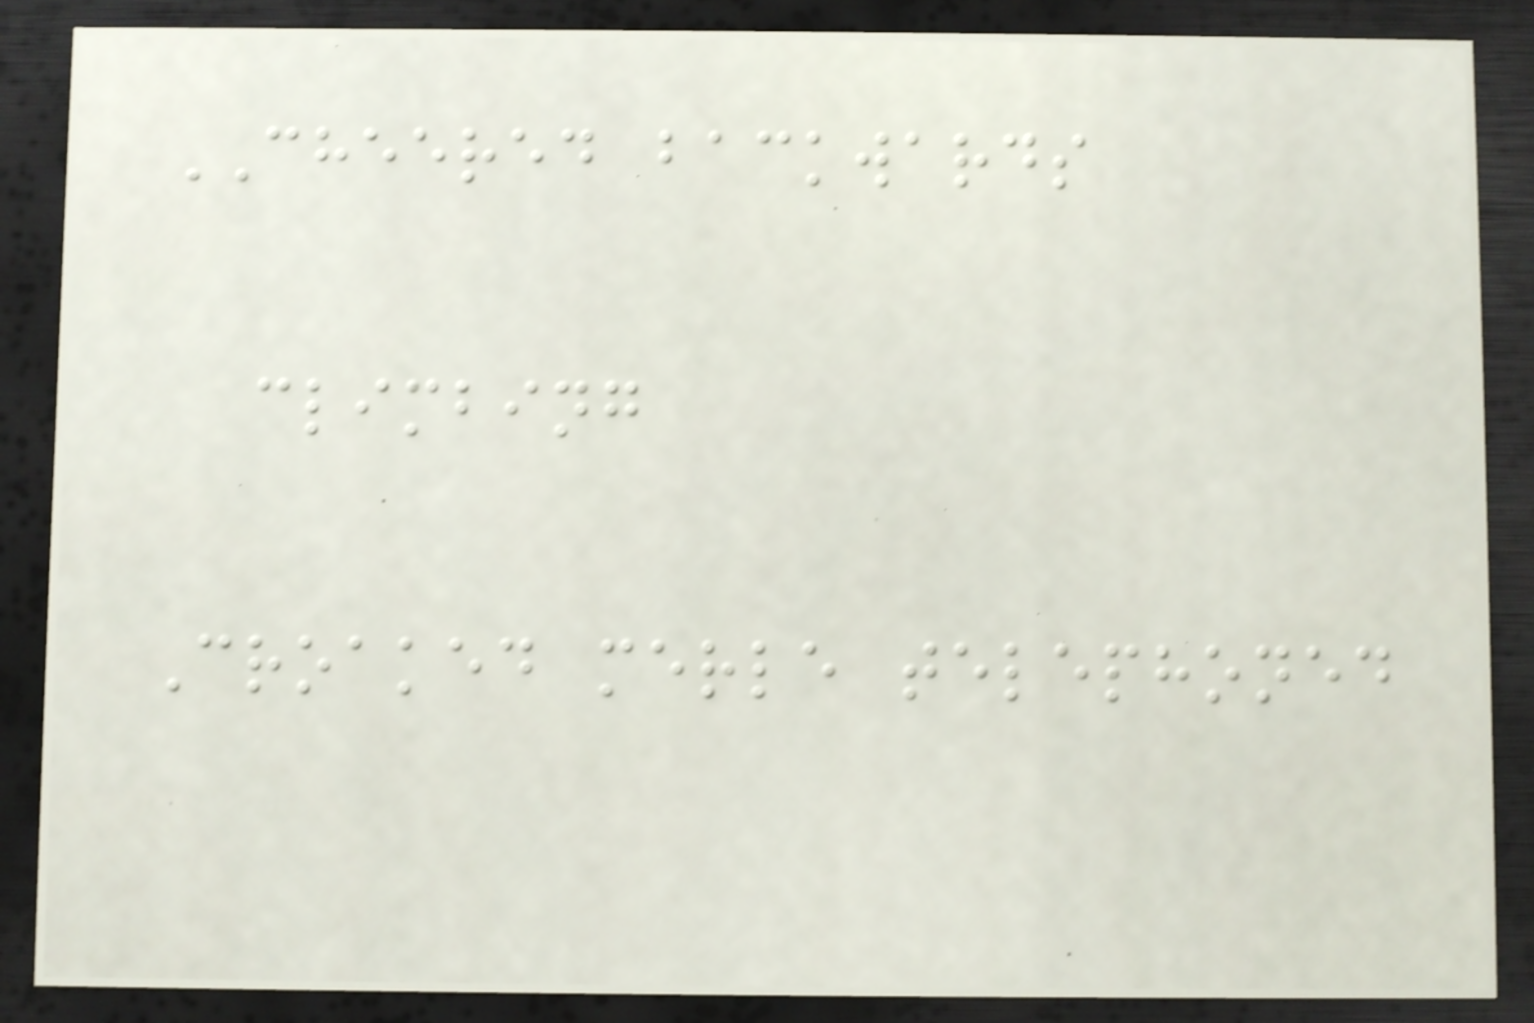CHEERED backwards
climbing
Croaked merle telephoned
